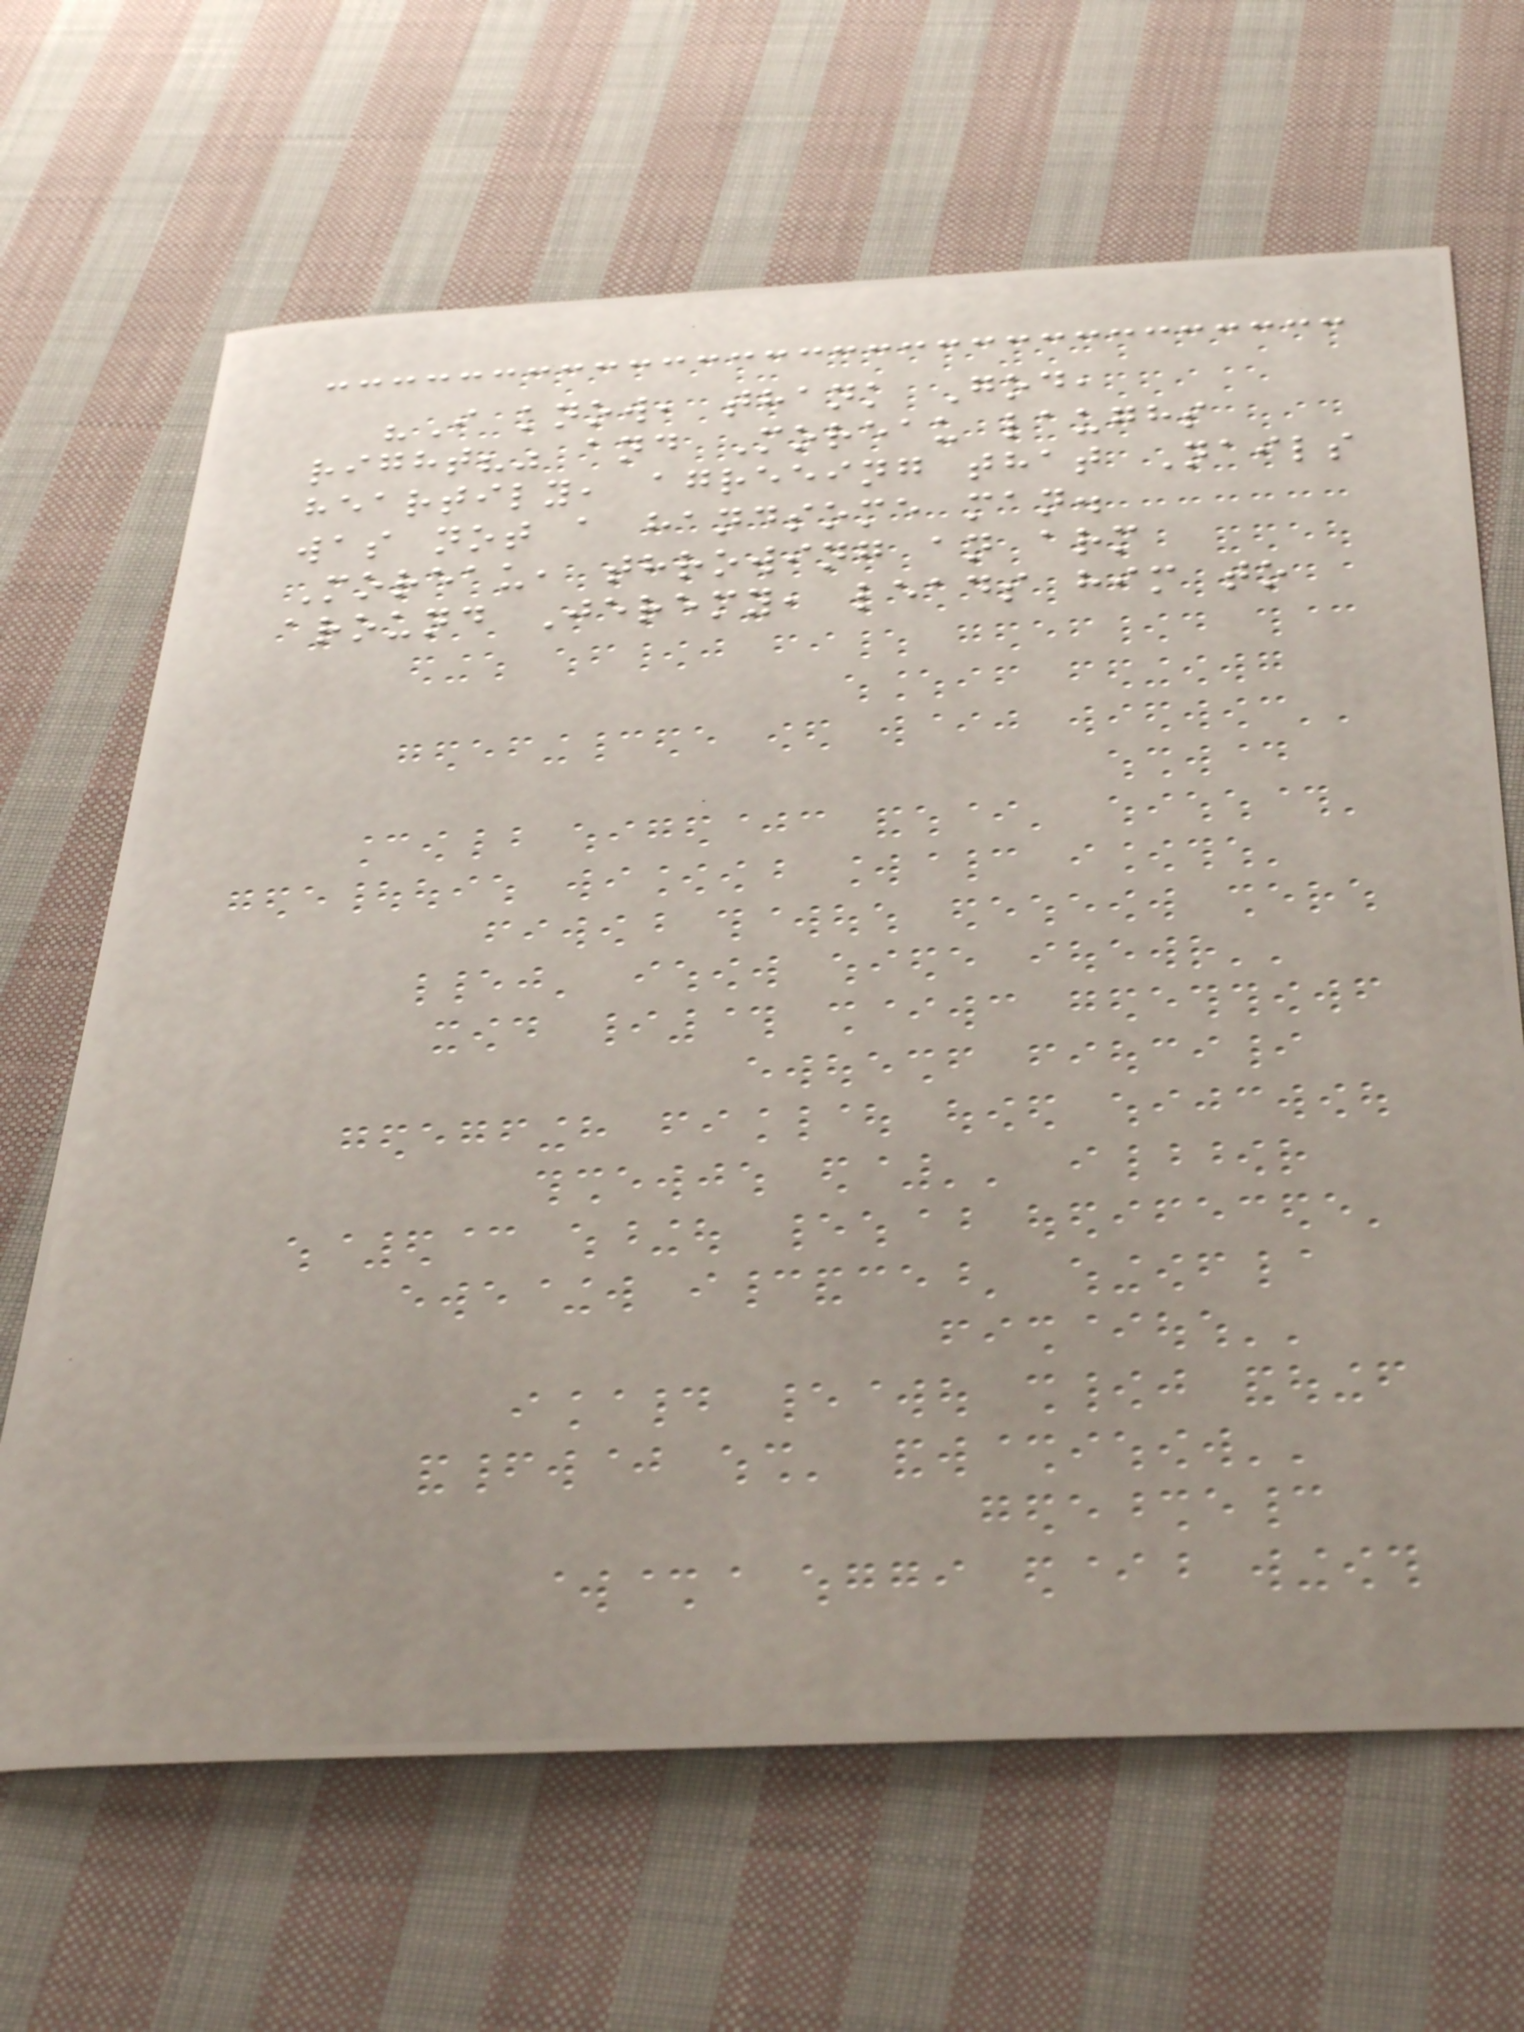"I know, thank God,
right?" and Moreau laughs
heartily, agreeing that Nails
was not a handsome man.
Moreau, throwing an arm
around Jeremy, leads him to
